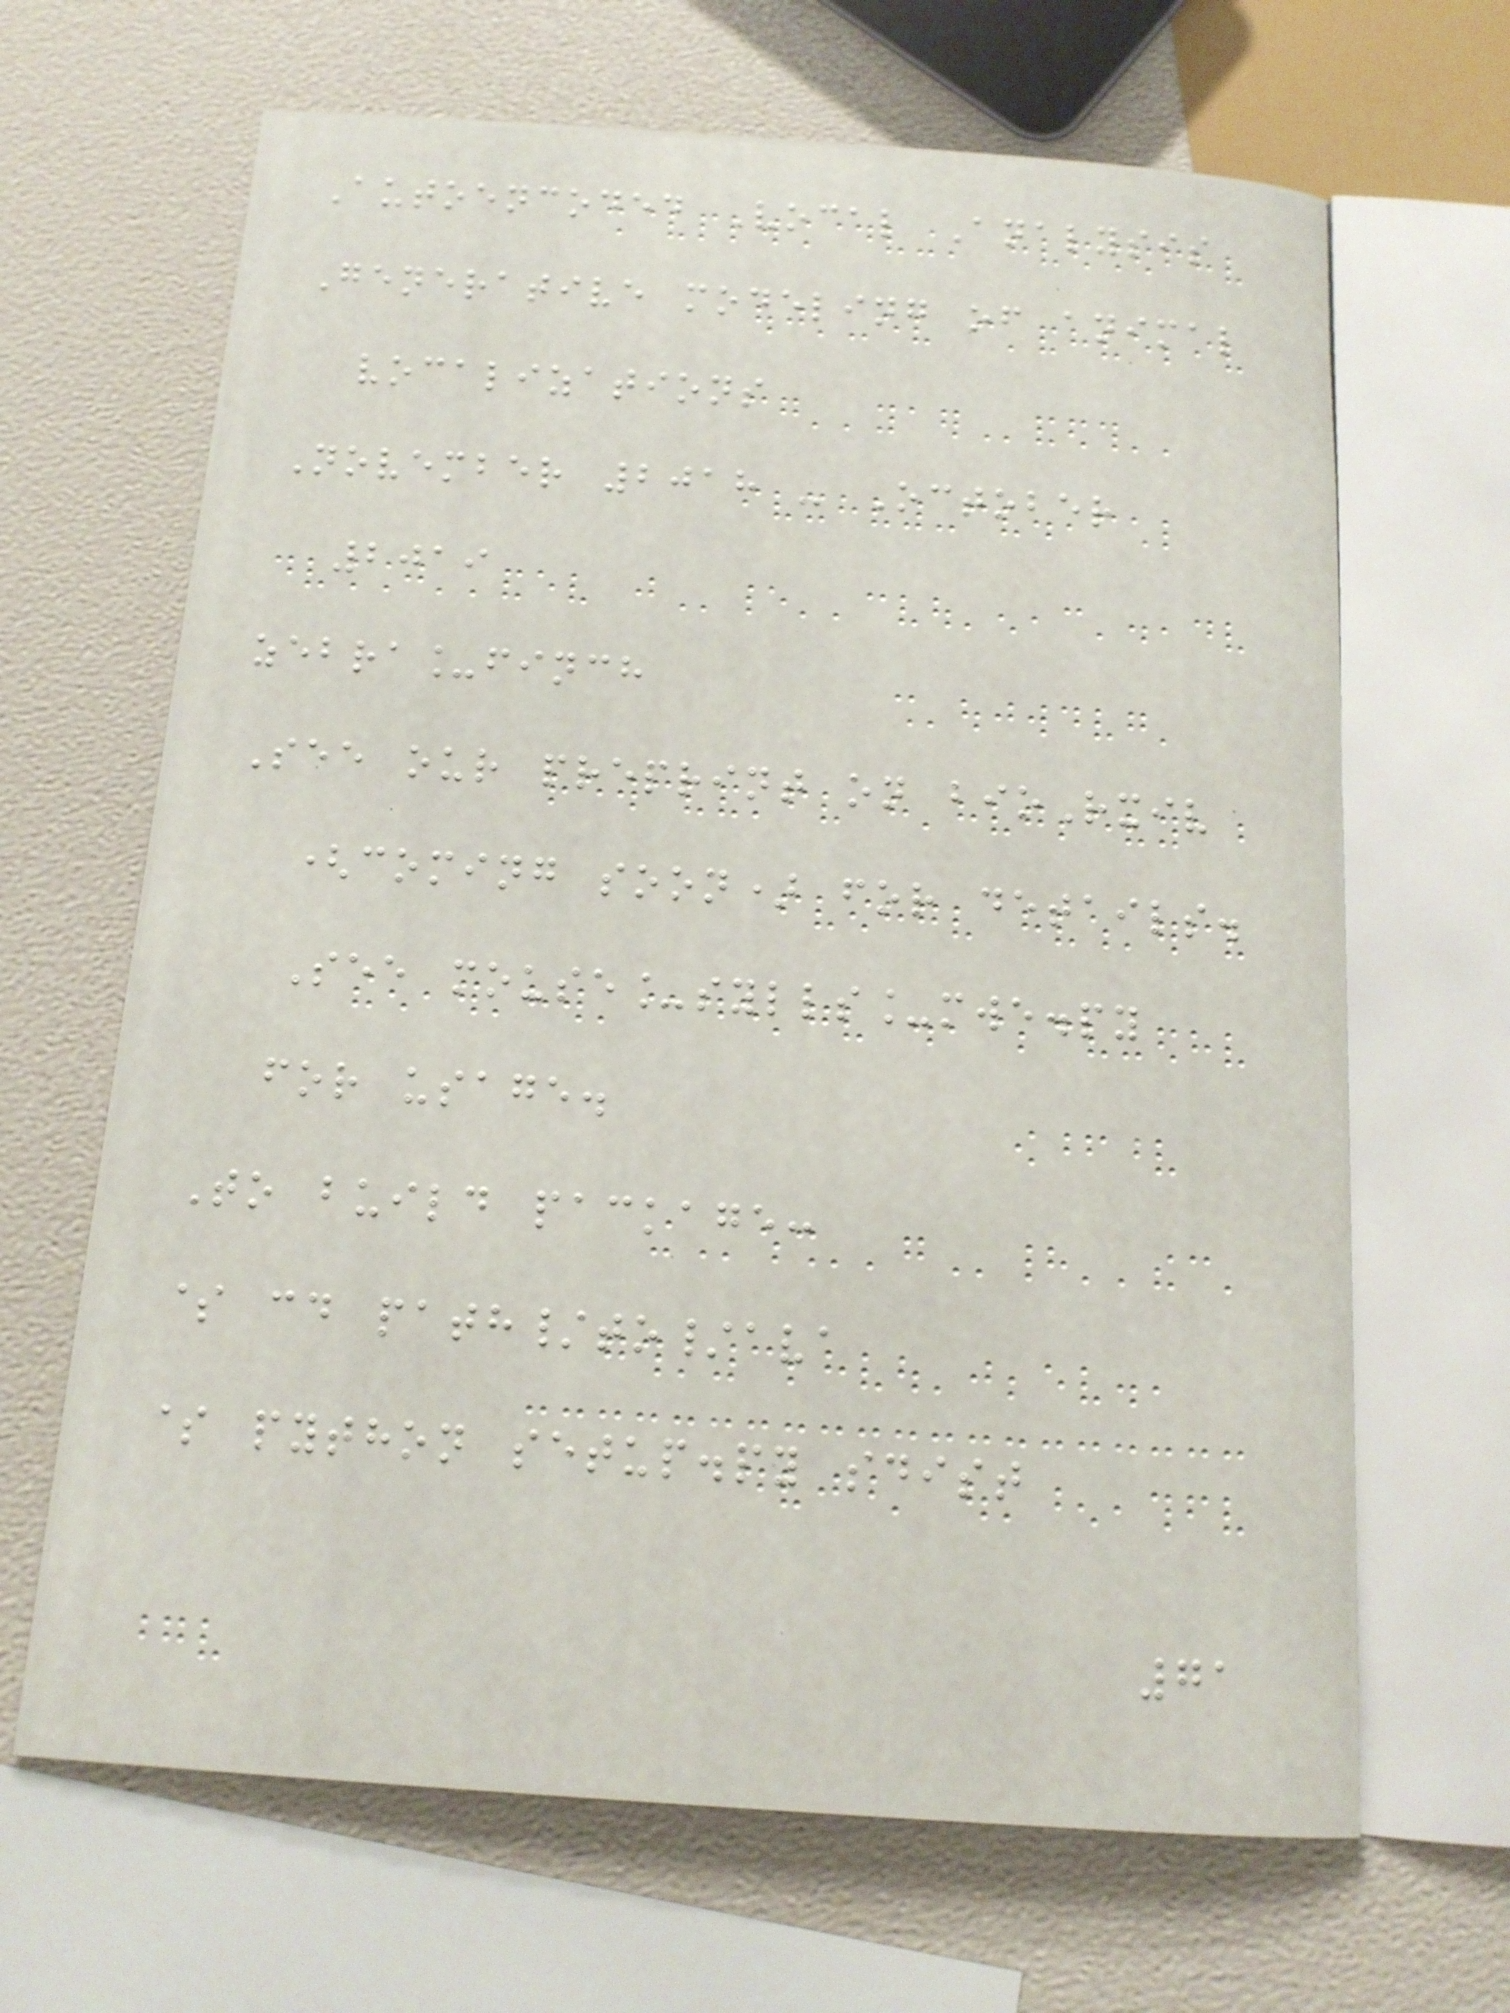Autoencoded Vocal Analysis
Generative modeling of animal
vocalizations
November 2018 - October
2019
zebra_finch
See our preprint on bioRxiv
(coming soon) for details.
See mouse_sylls_mwe.py
for usage.
To build package:
$ cd path/to/ava
$ python setup.py sdist
71
